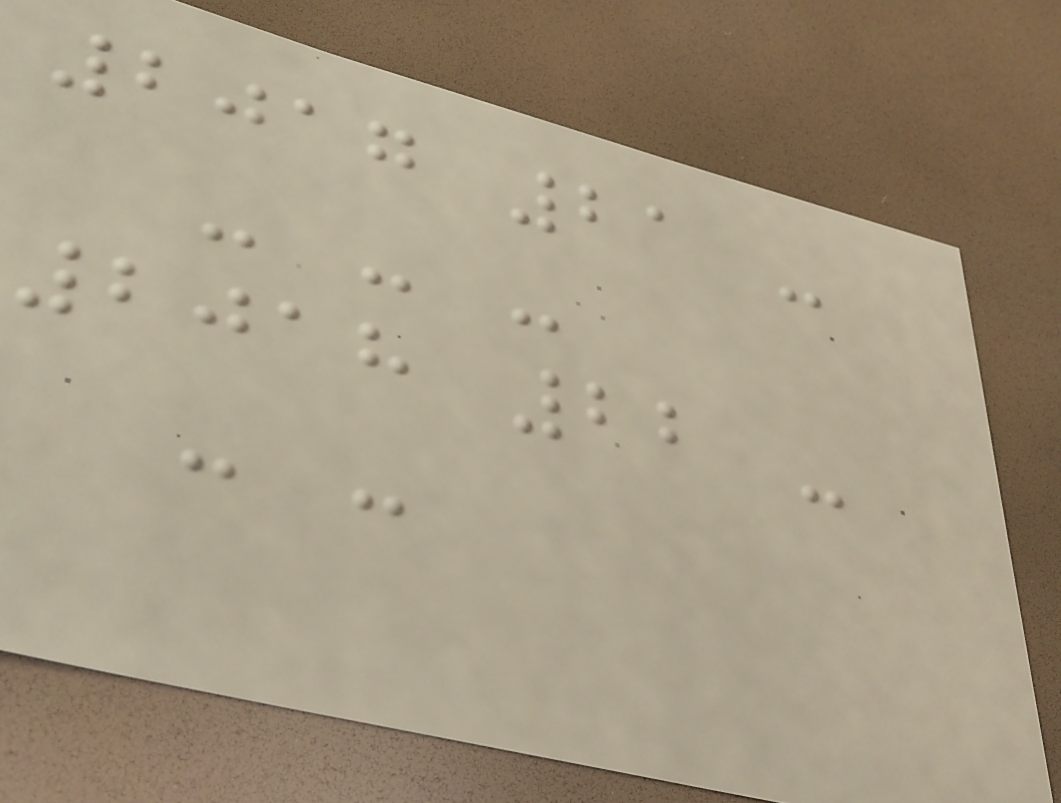2017 21 -
- - -
2018 22 -
- -
